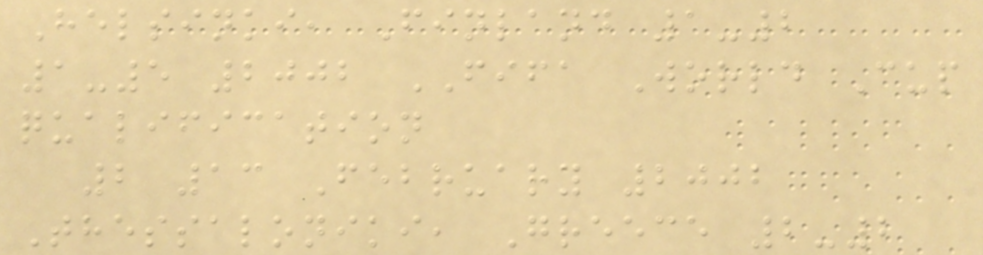Helsinki, Finland 1-2
1-5 2002 FIFA World Cup
qualification
2 13 February 2002
Thessaloniki, Greece 2-2
